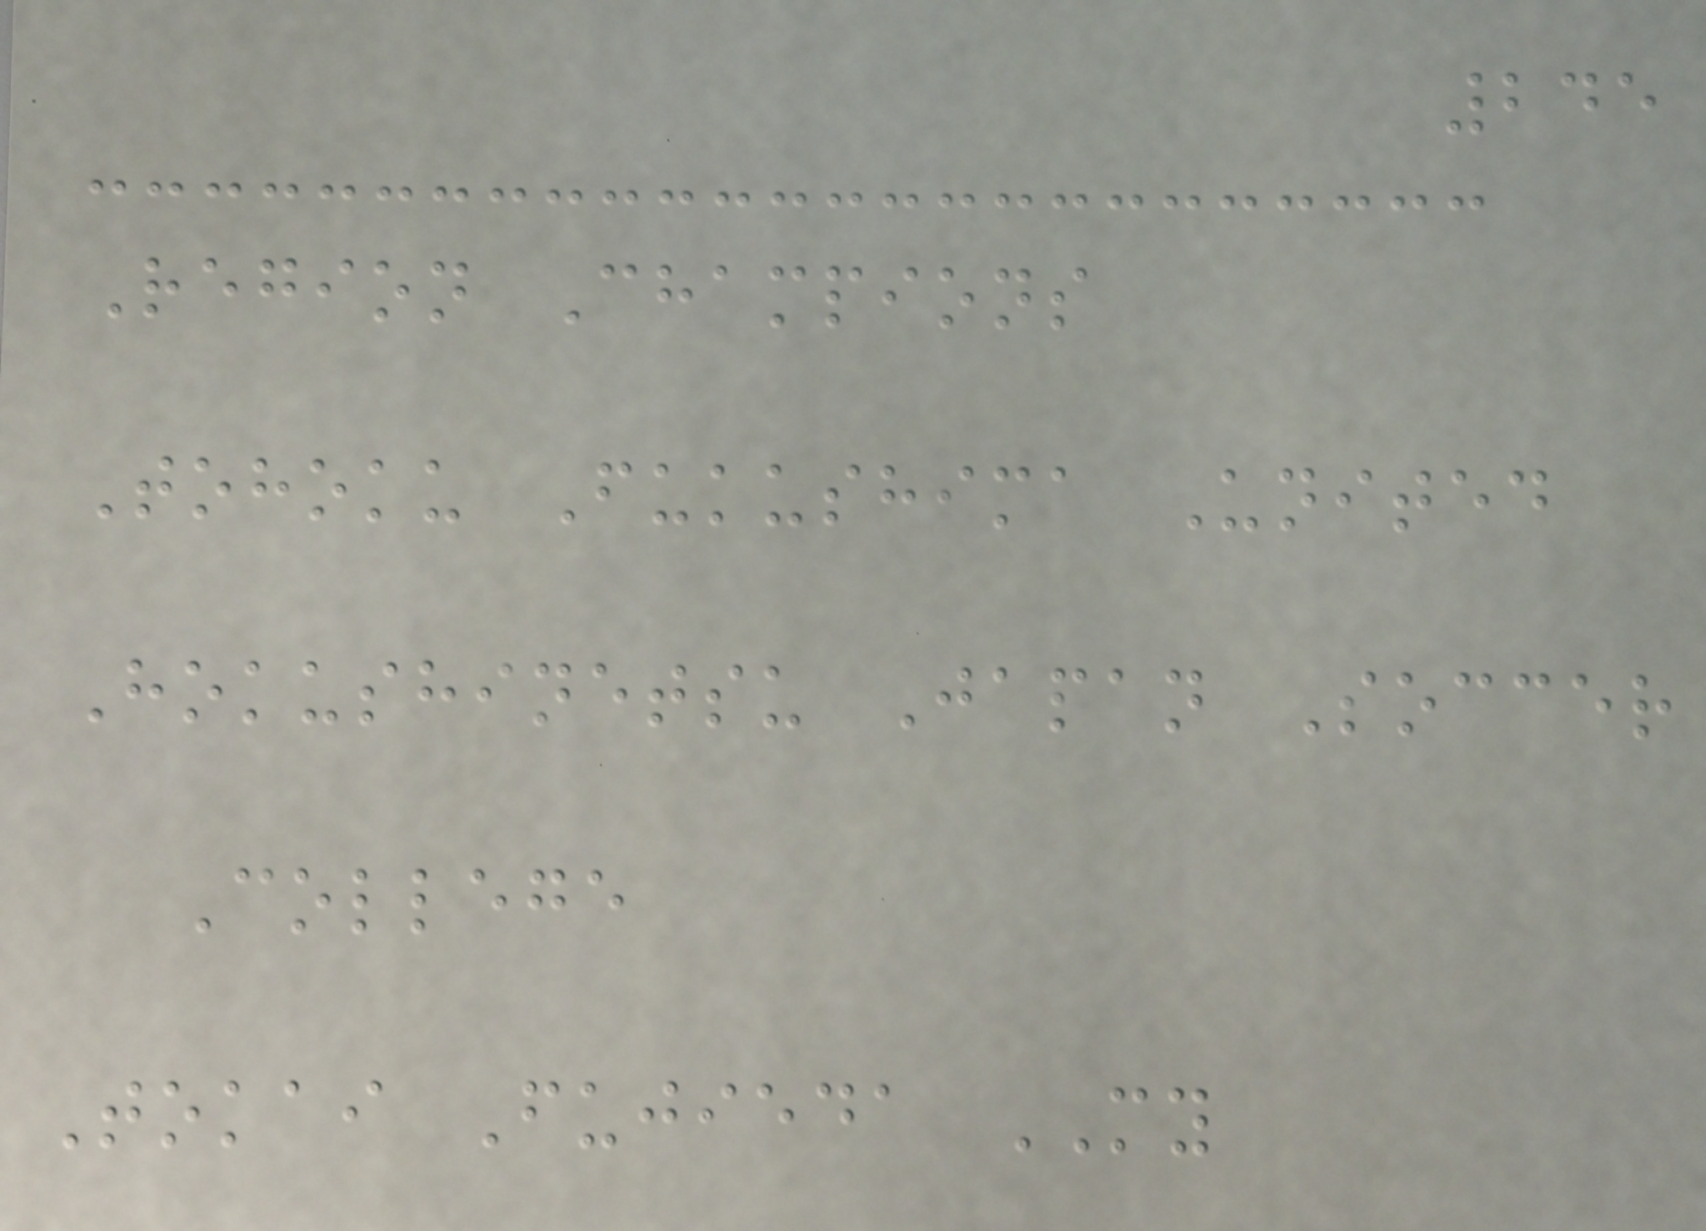245
Region Champions
Tohoku Fukushima United
Hokushinetsu Japan Soccer
College
Tokai Fujieda MY
